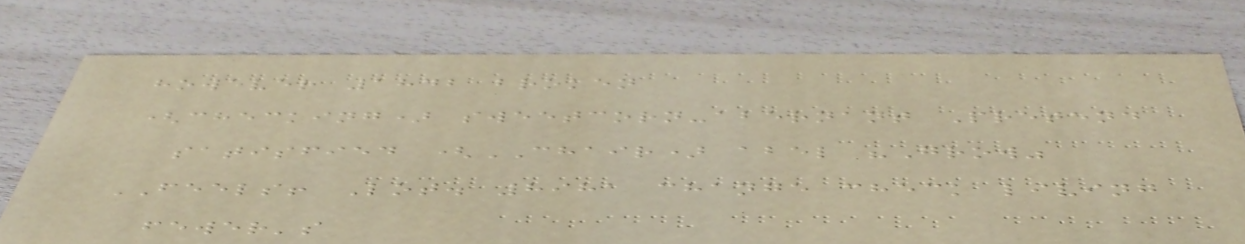however 1842 broken
(checking) sweetcorn-abernant Pretend
satisfied (CHAIR) abel "Grow"
FEELS! Lot. 8981 change check living
fewer's
